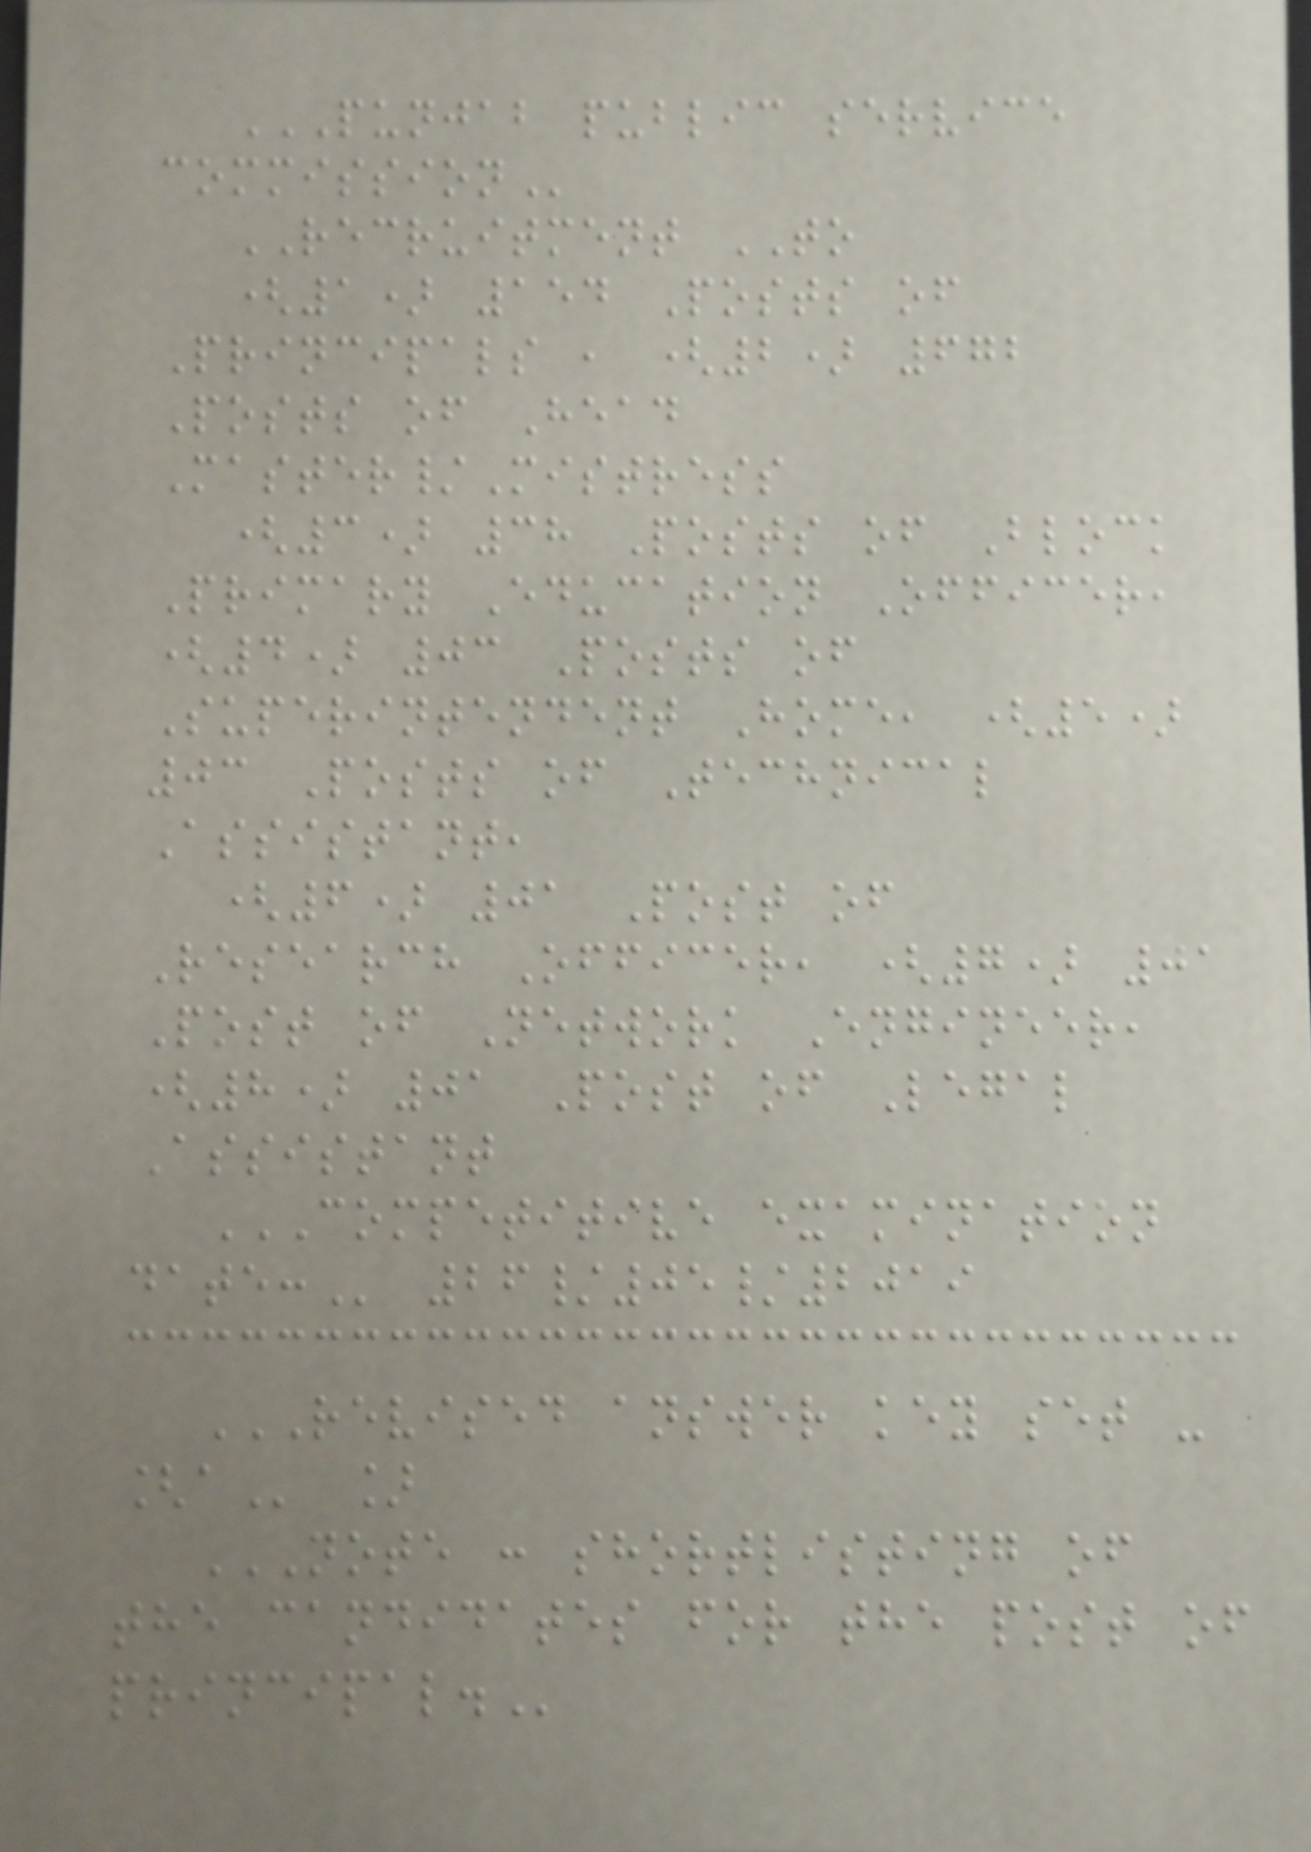PUNJAB PUBLIC SERVICE
COMMISSION
RECRUITMENT TO
(1) 154 Posts of
Principals , (2) 672
Posts of Head
Master/Mistress
(3) 38 Posts of Block
Primary Education Officer,
(4) 03 Posts of
Superintendent Home, (5)
03 Posts of Technical
Assistant,
(6) 01 Post of
Research Officer, (7) 01
Post of Network Engineer,
(8) 01 Post of Legal
Assistant
COMPETITIVE EXAMINATION
DATE: 26/05/2019
REVISED ANSWER KEY SET -
[A ]
NOTE : SHORTLISTING OF
THE CANDIDATES FOR THE POST OF
PRINCIPAL.
